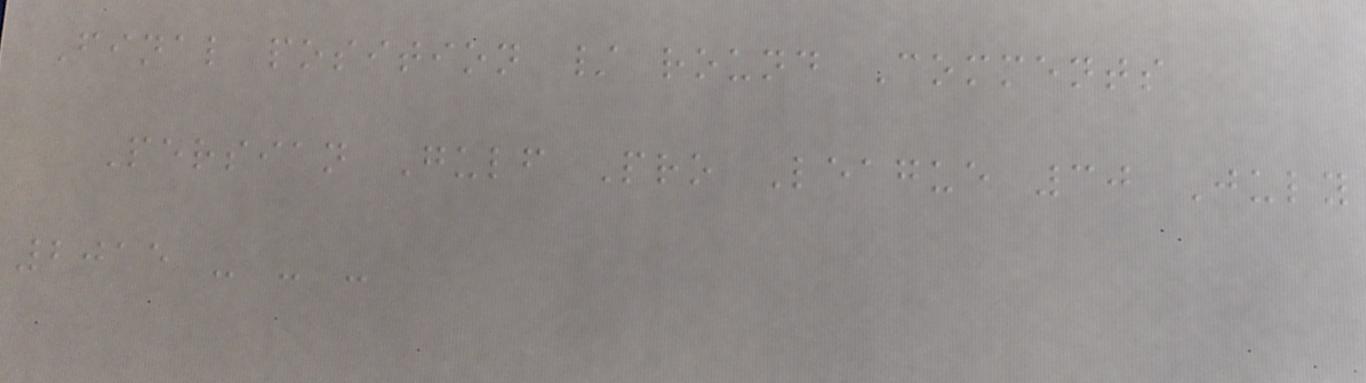Final position / round Comments
Persian Gulf Pro League 30 July
2015 - - -
